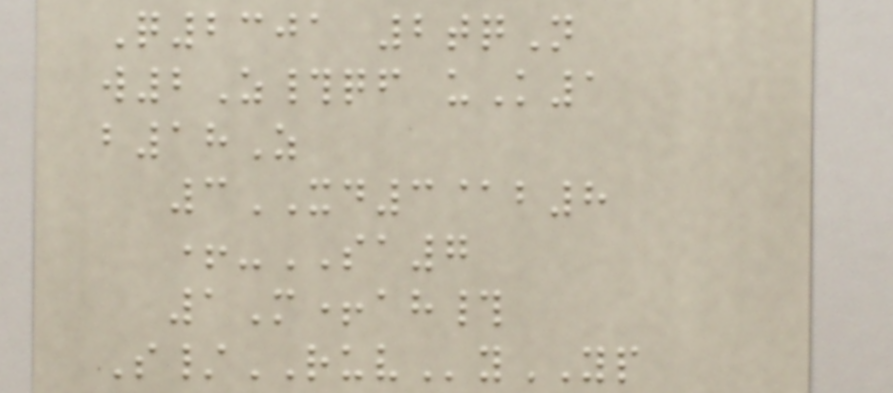Q2301 2tqN
w2Z#qf uK1
b18Z
3XD3@b8
+-SA7
1M+ah#
S/RUVyYP
